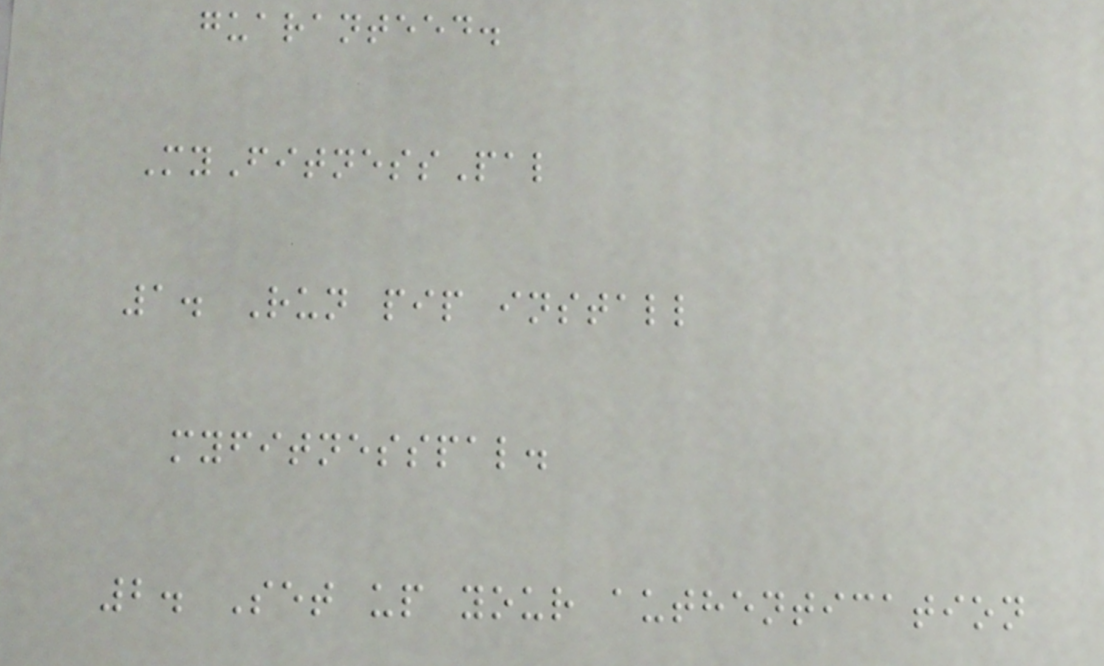guaranteed.
MyFitnessPal
1. Run pip install
myfitnesspal.
2. Set up your authentication
